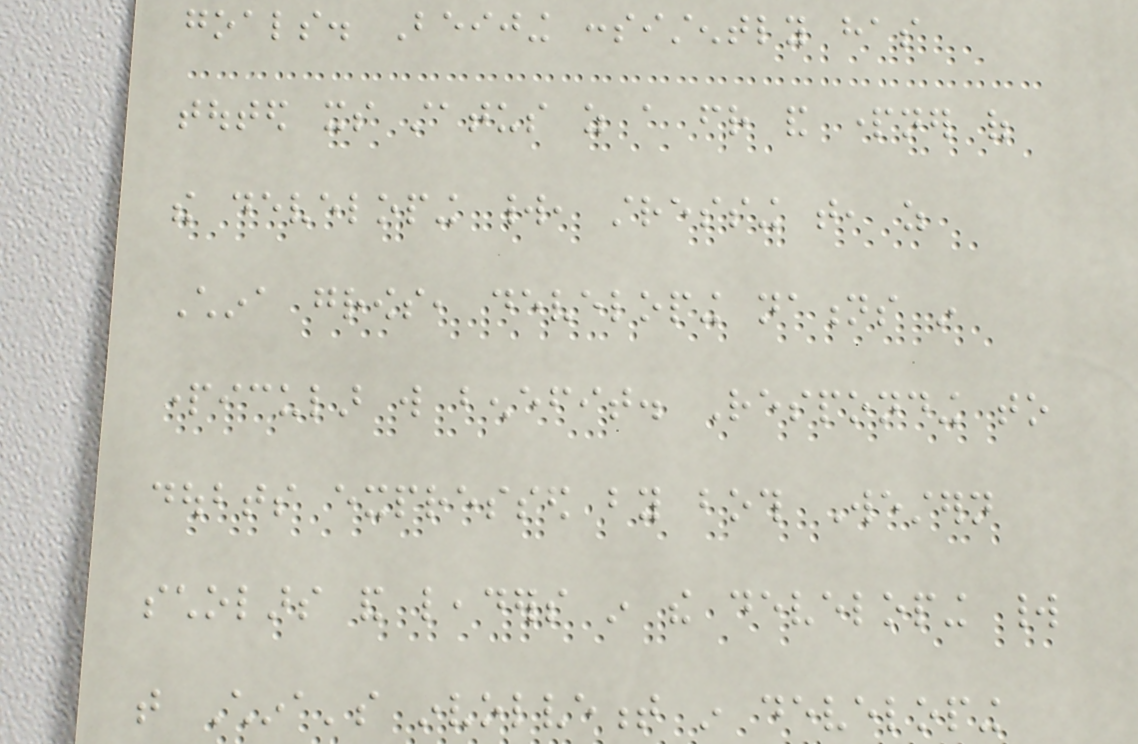goals. Beijing consistently has
touted its status as a friend and partner of
the developing world, stressing that, as
China grows, developing nations in
particular will benefit. Responding to
doubts expressed by both Western
scholars and leaders in the developing world
that China's involvement in developing
